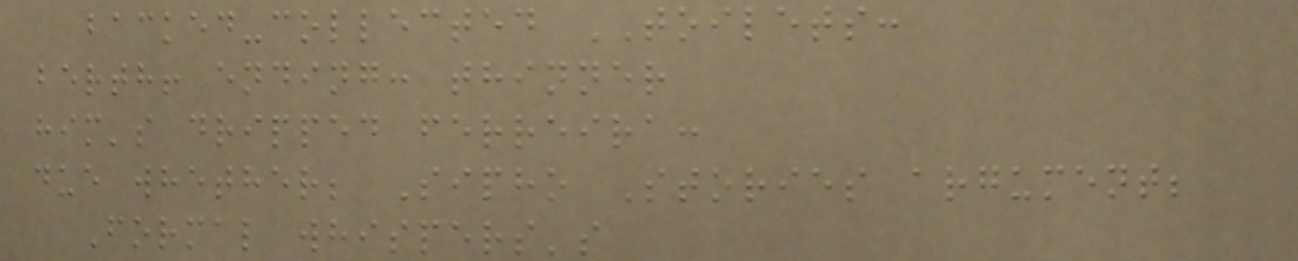backed-collected TOILETS:
berth! ending: thinner
him's dripped ferreira:
due whether; Sipho Stories argument;
Formal whispers's
